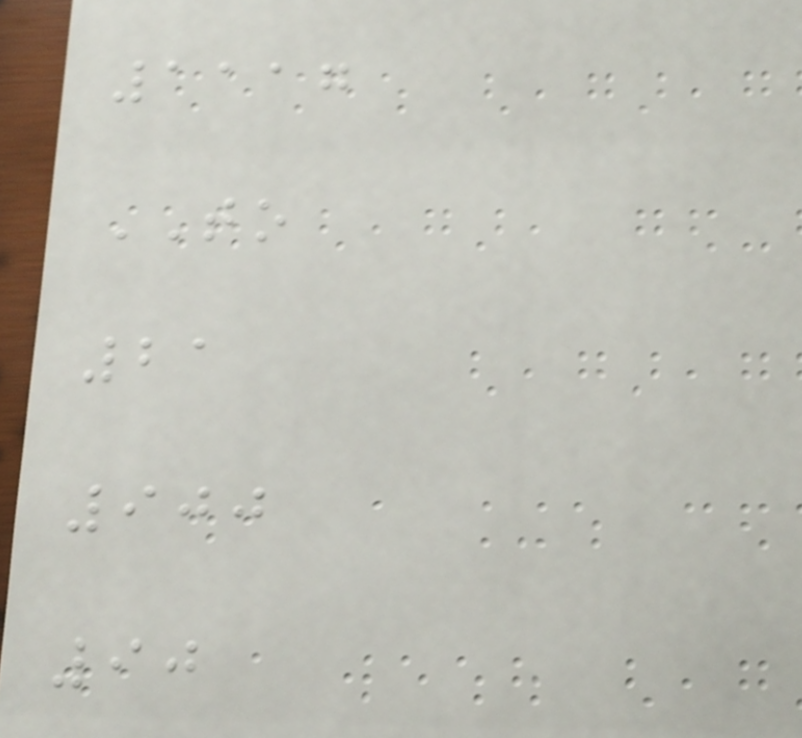1117
TO
21
900
90
